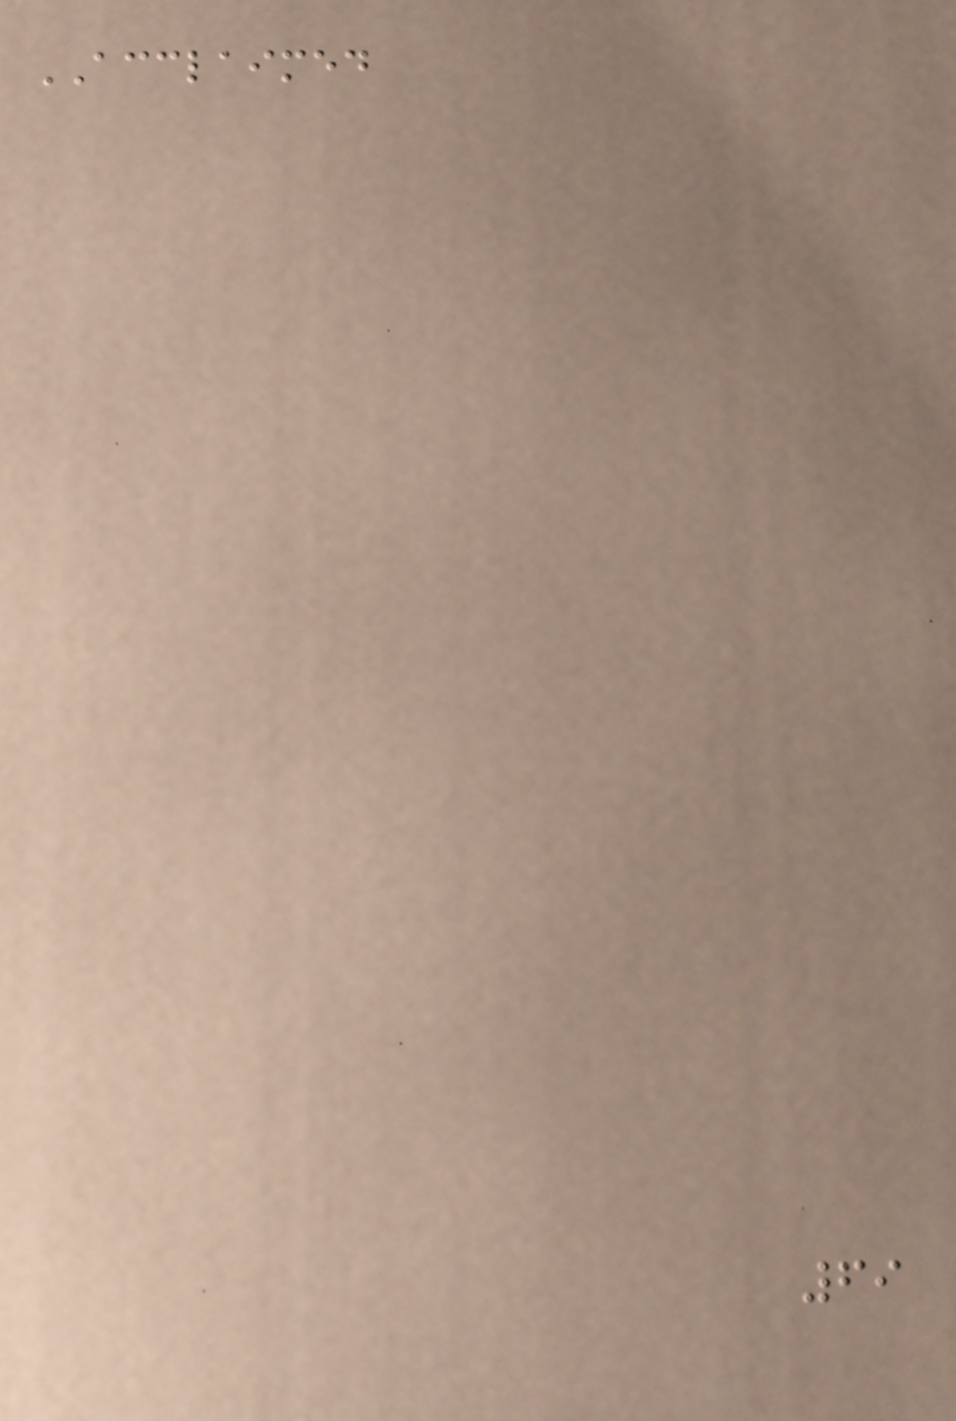ACCLAIMED
69
